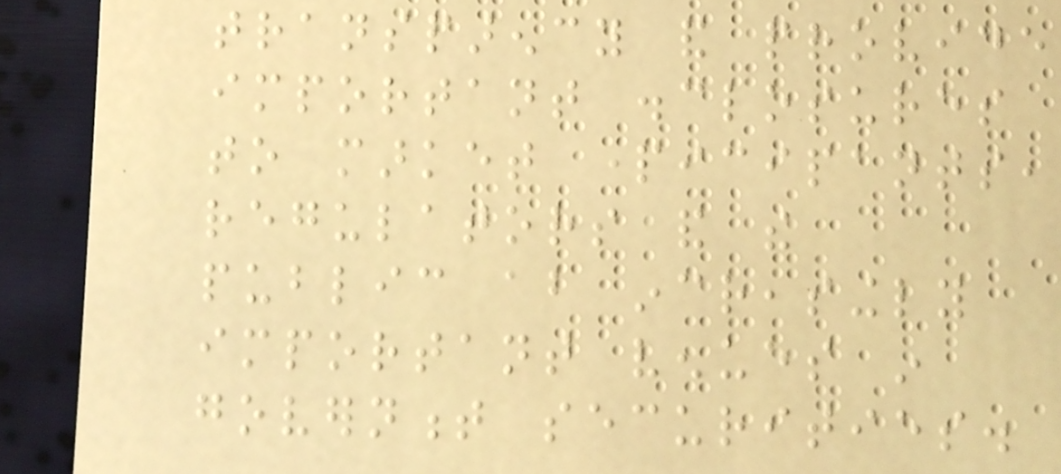transparency and provide
important disclosures
to market participants,
regulators and the
public about increasingly
important venues in
government securities.
